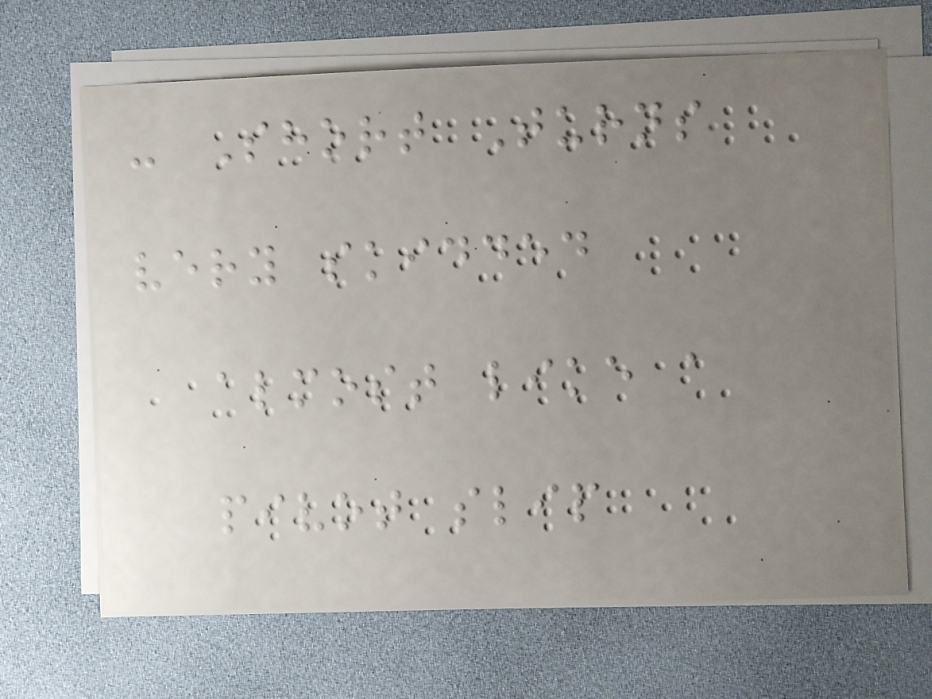- Short Turns
very skidded
almost like a
pivot slip
